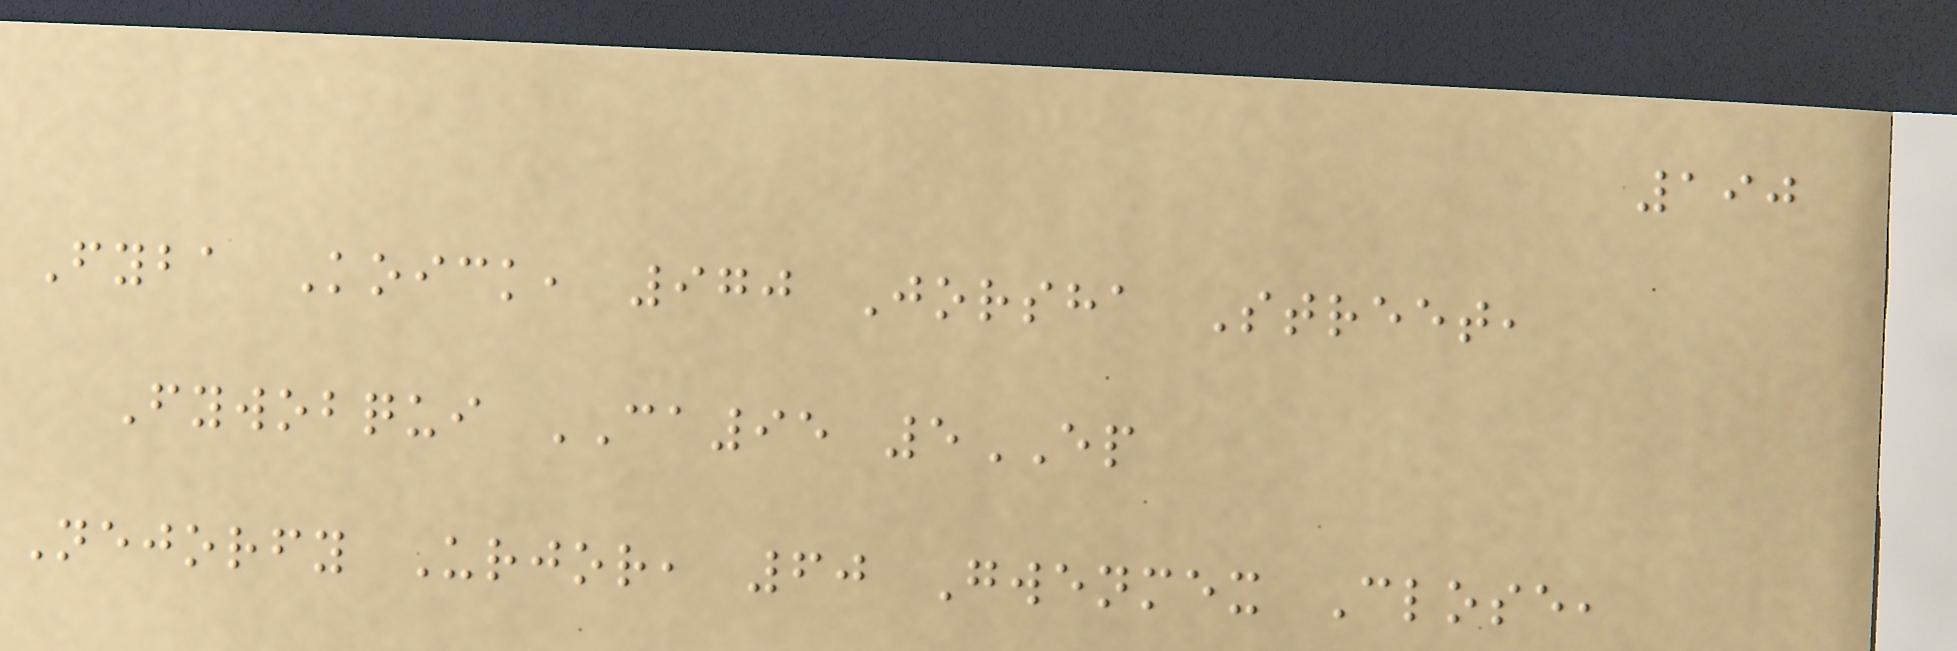190
Fyba Koick, 970 Jorsha Street,
Fywobqui CA95 5EP
Nejorfy Urjor, 60 Gwenmex Close,
